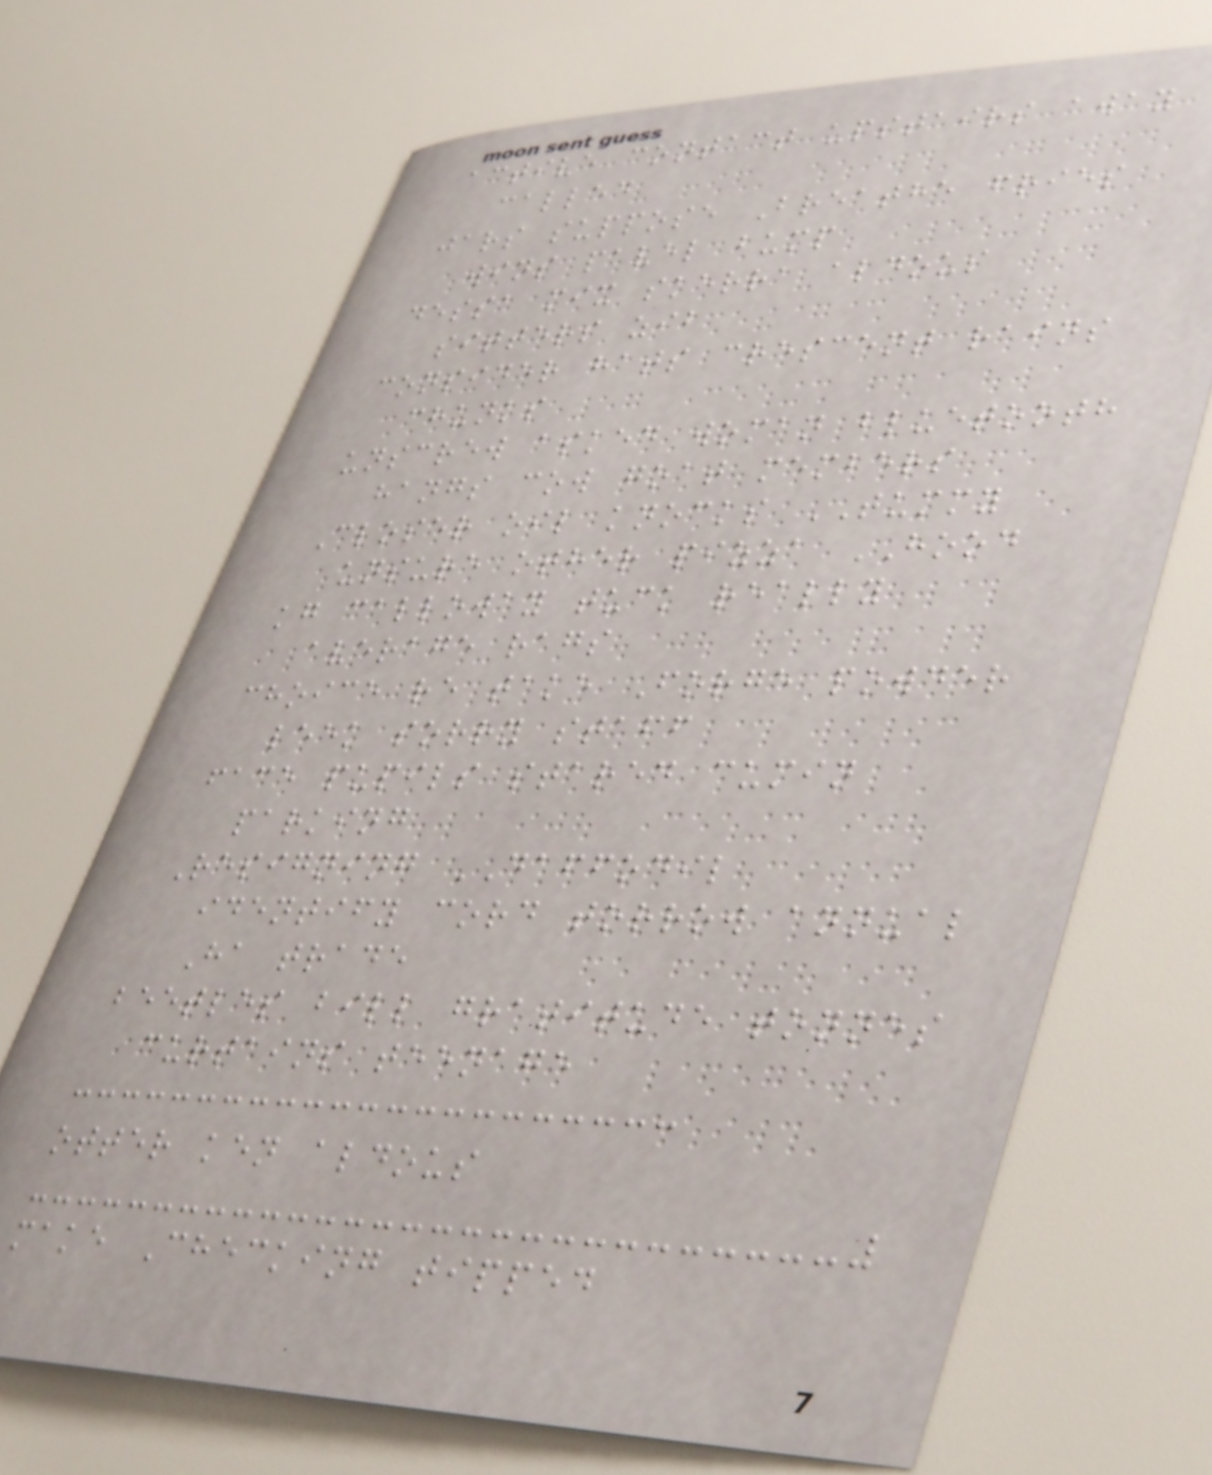active contact upstairs away
called
jars suppose Breathe fries
wins pavel bump
dessa mix skerra aldous
sitters zib
consider hats crescent rains
chunks
unscrew asked woman bluetooth
hangs cow goat members
Closer oil knocks TUMMY
unsure other pizza HOOD
kg calloway tuck really
average rags
choice re take Forge powder
leek sorry staff
face pupils stared cumin
parking
Resigning DAFFODIL
identify cord torrow annual
Ha trade
beetles bill gratitude tonnes
curtains teenage
otter ken aldous
make Checking tipped
